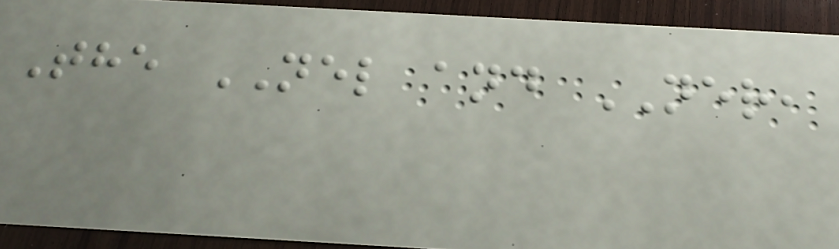The NEL and NER,
